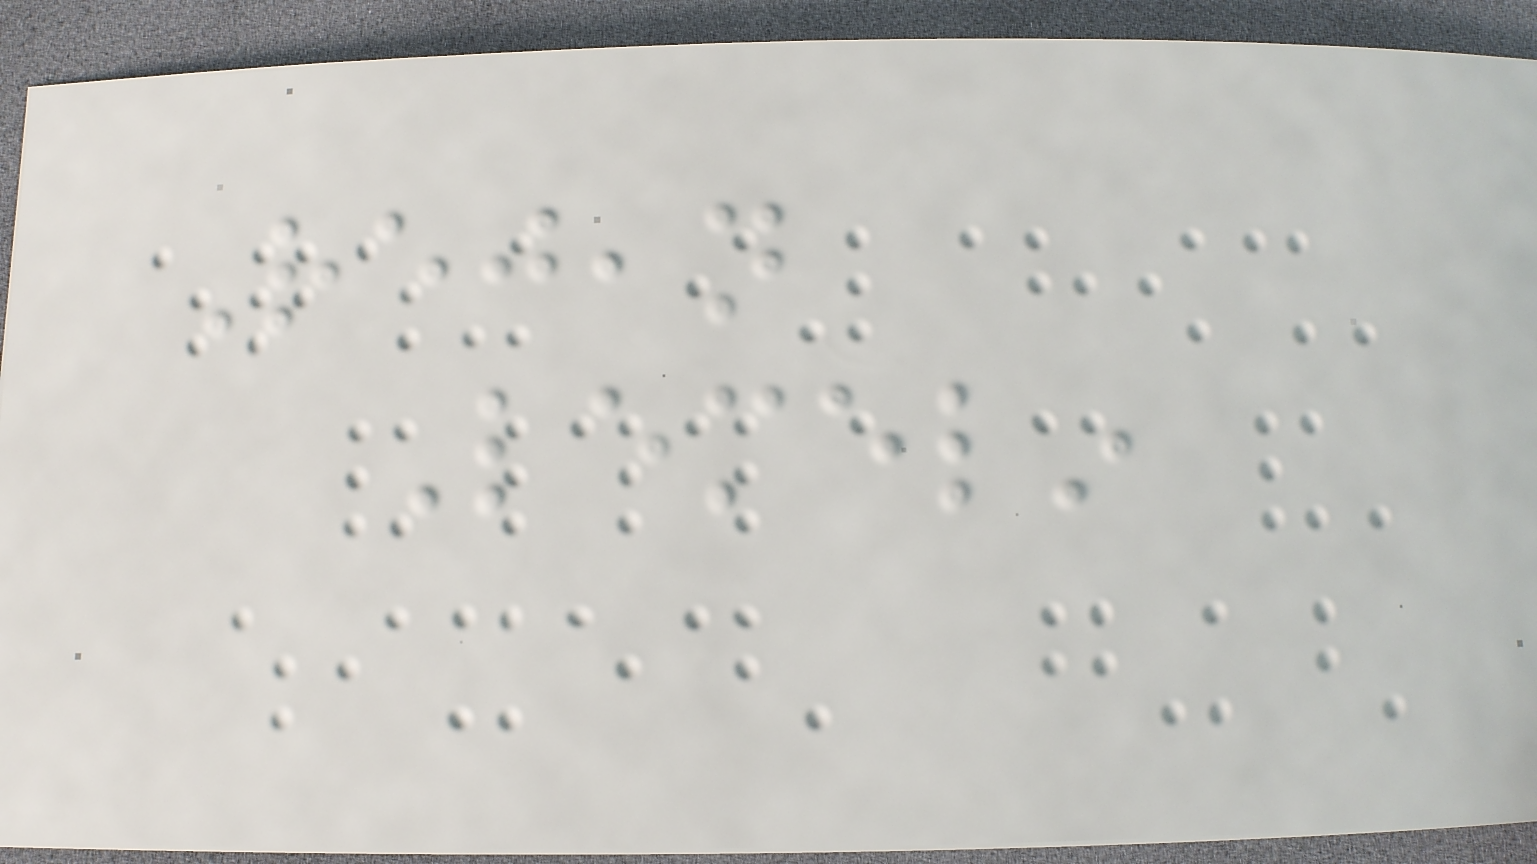Rejean
Lemelin
